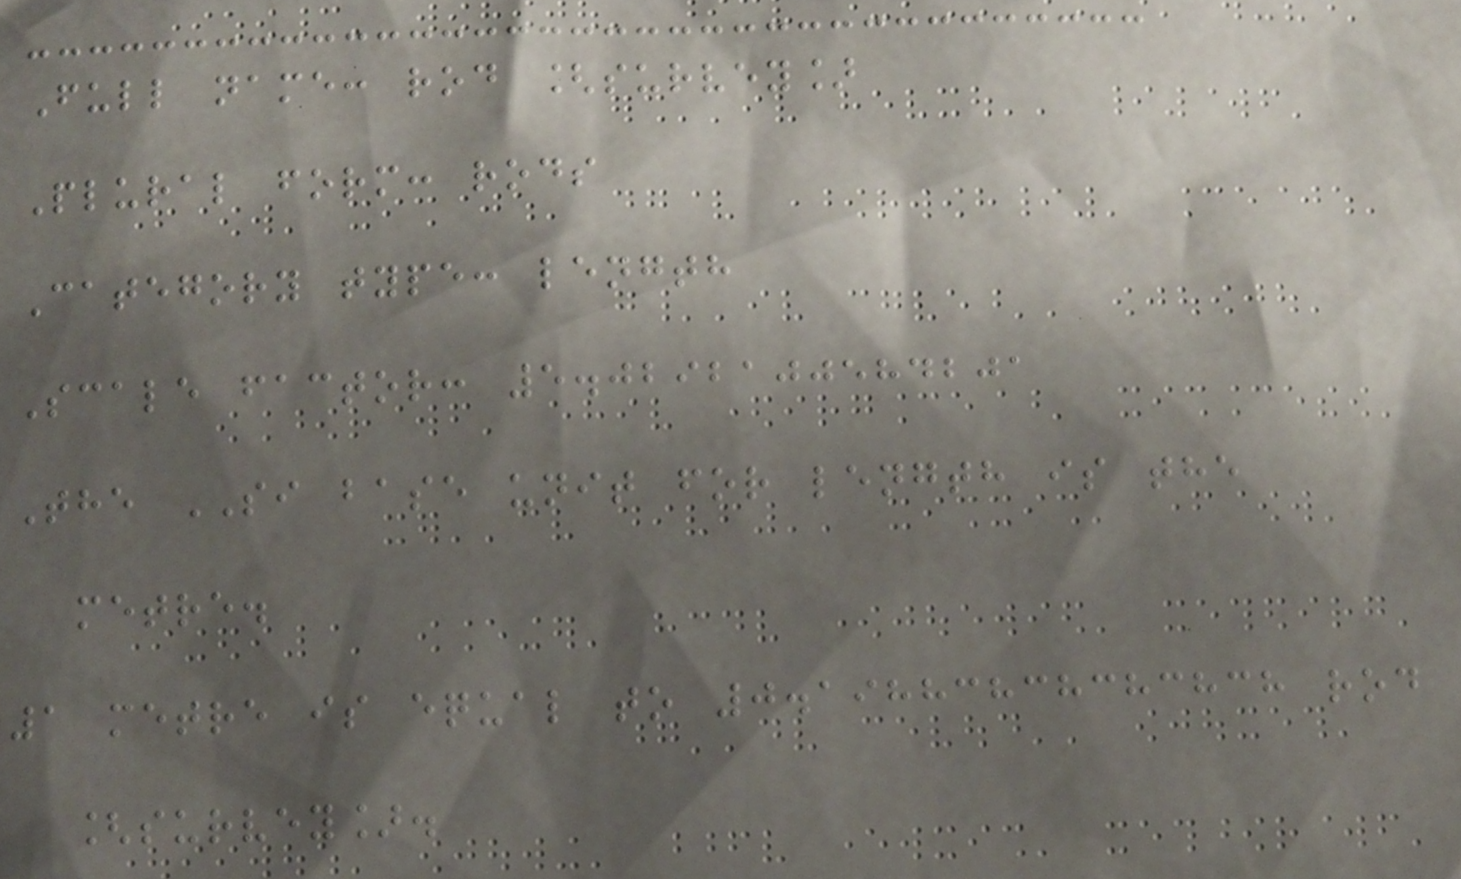Full name: rod [survey]
Plural form: rods
Category type: length
Scale factor: 5.0292100584201
The SI base unit for length is the
metre.
1 metre is equal to 0.19883838383838 rod
[survey].
